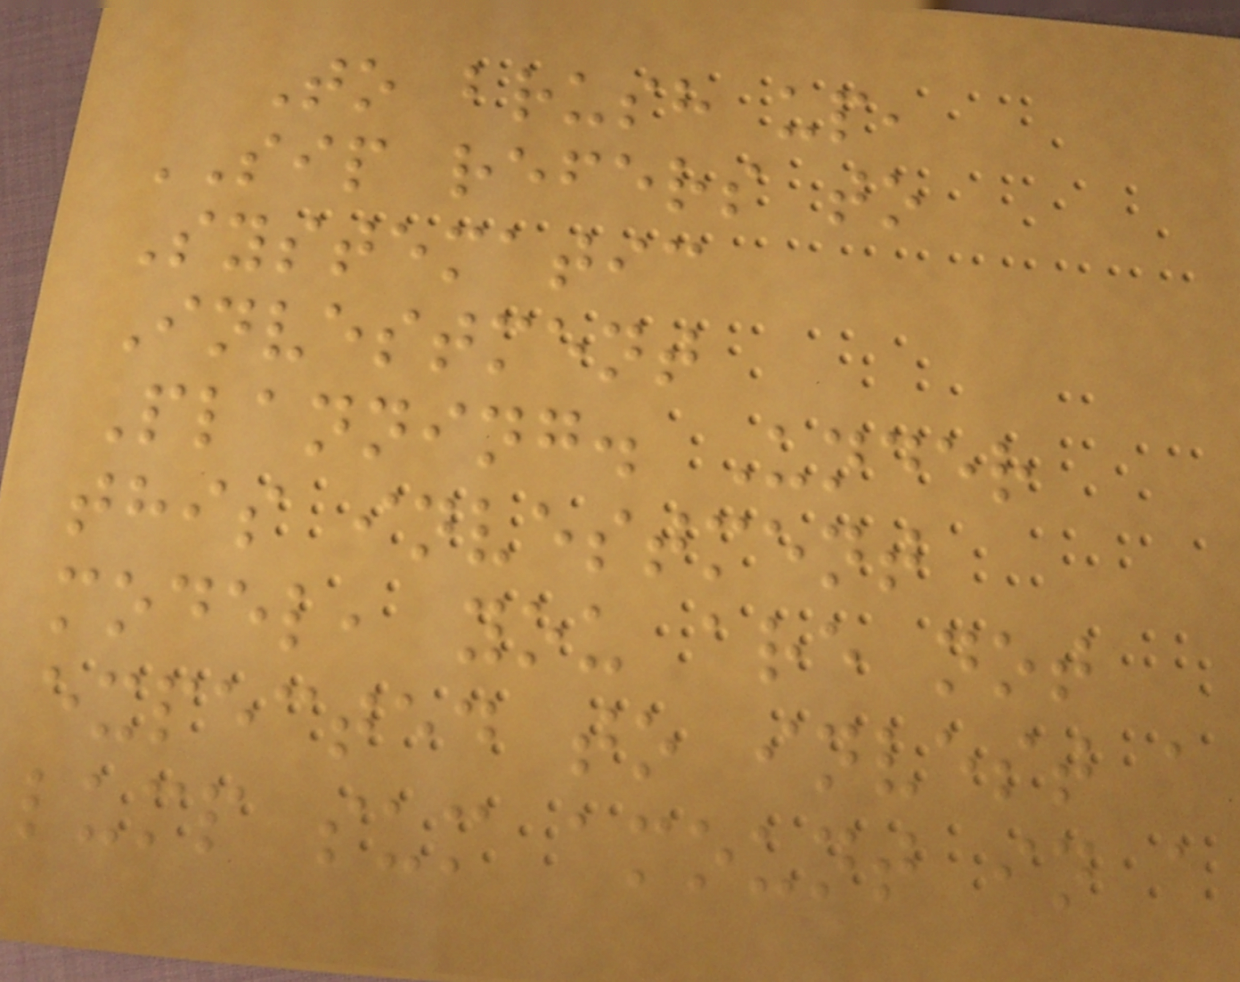To brush up,
SIP refers to
Systematic
Investment
Planning. Under
this investment
model, you are not
expected to invest a
lump sum amount in a
